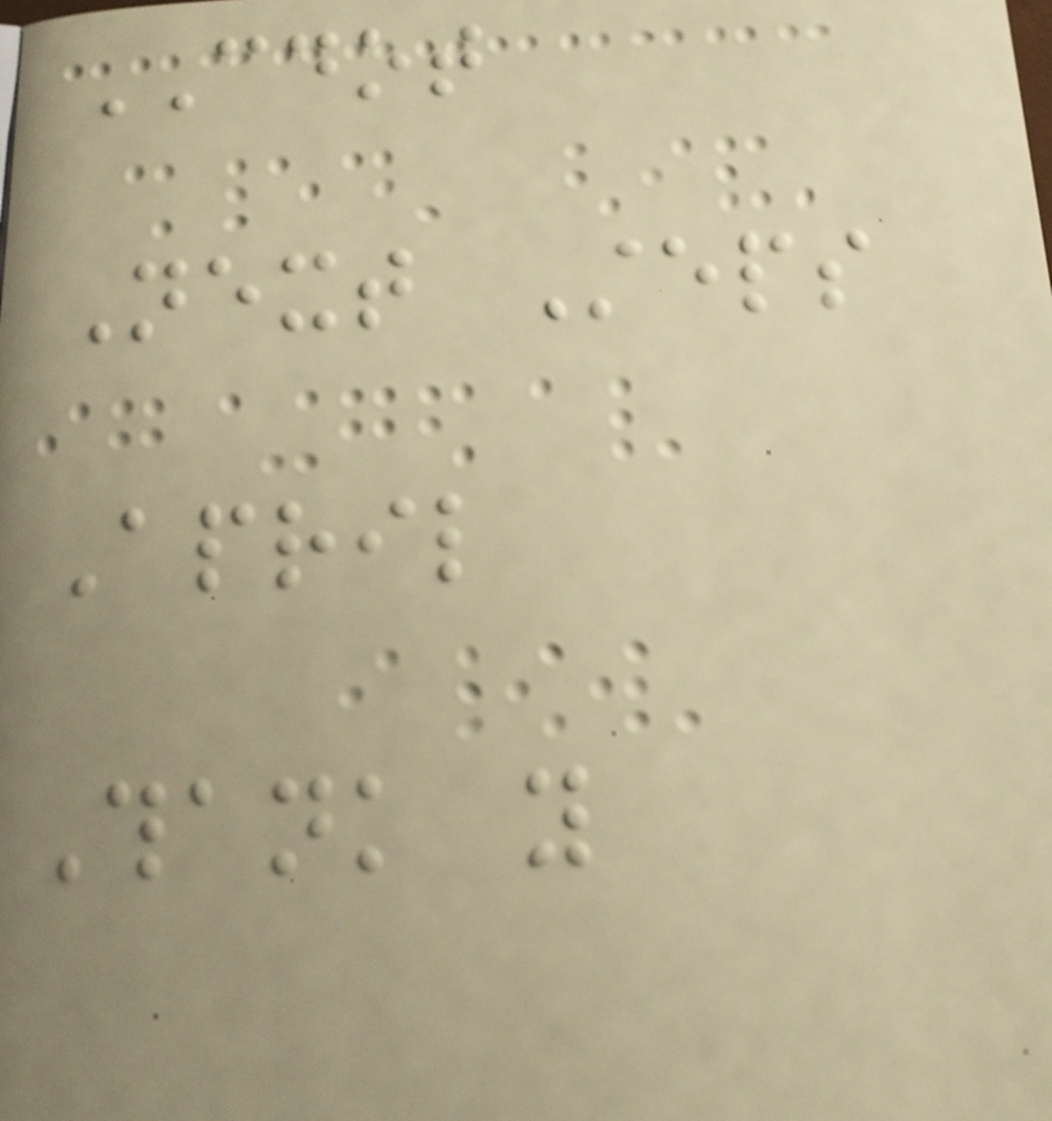CDOT
Next Steps
April
Thank you
